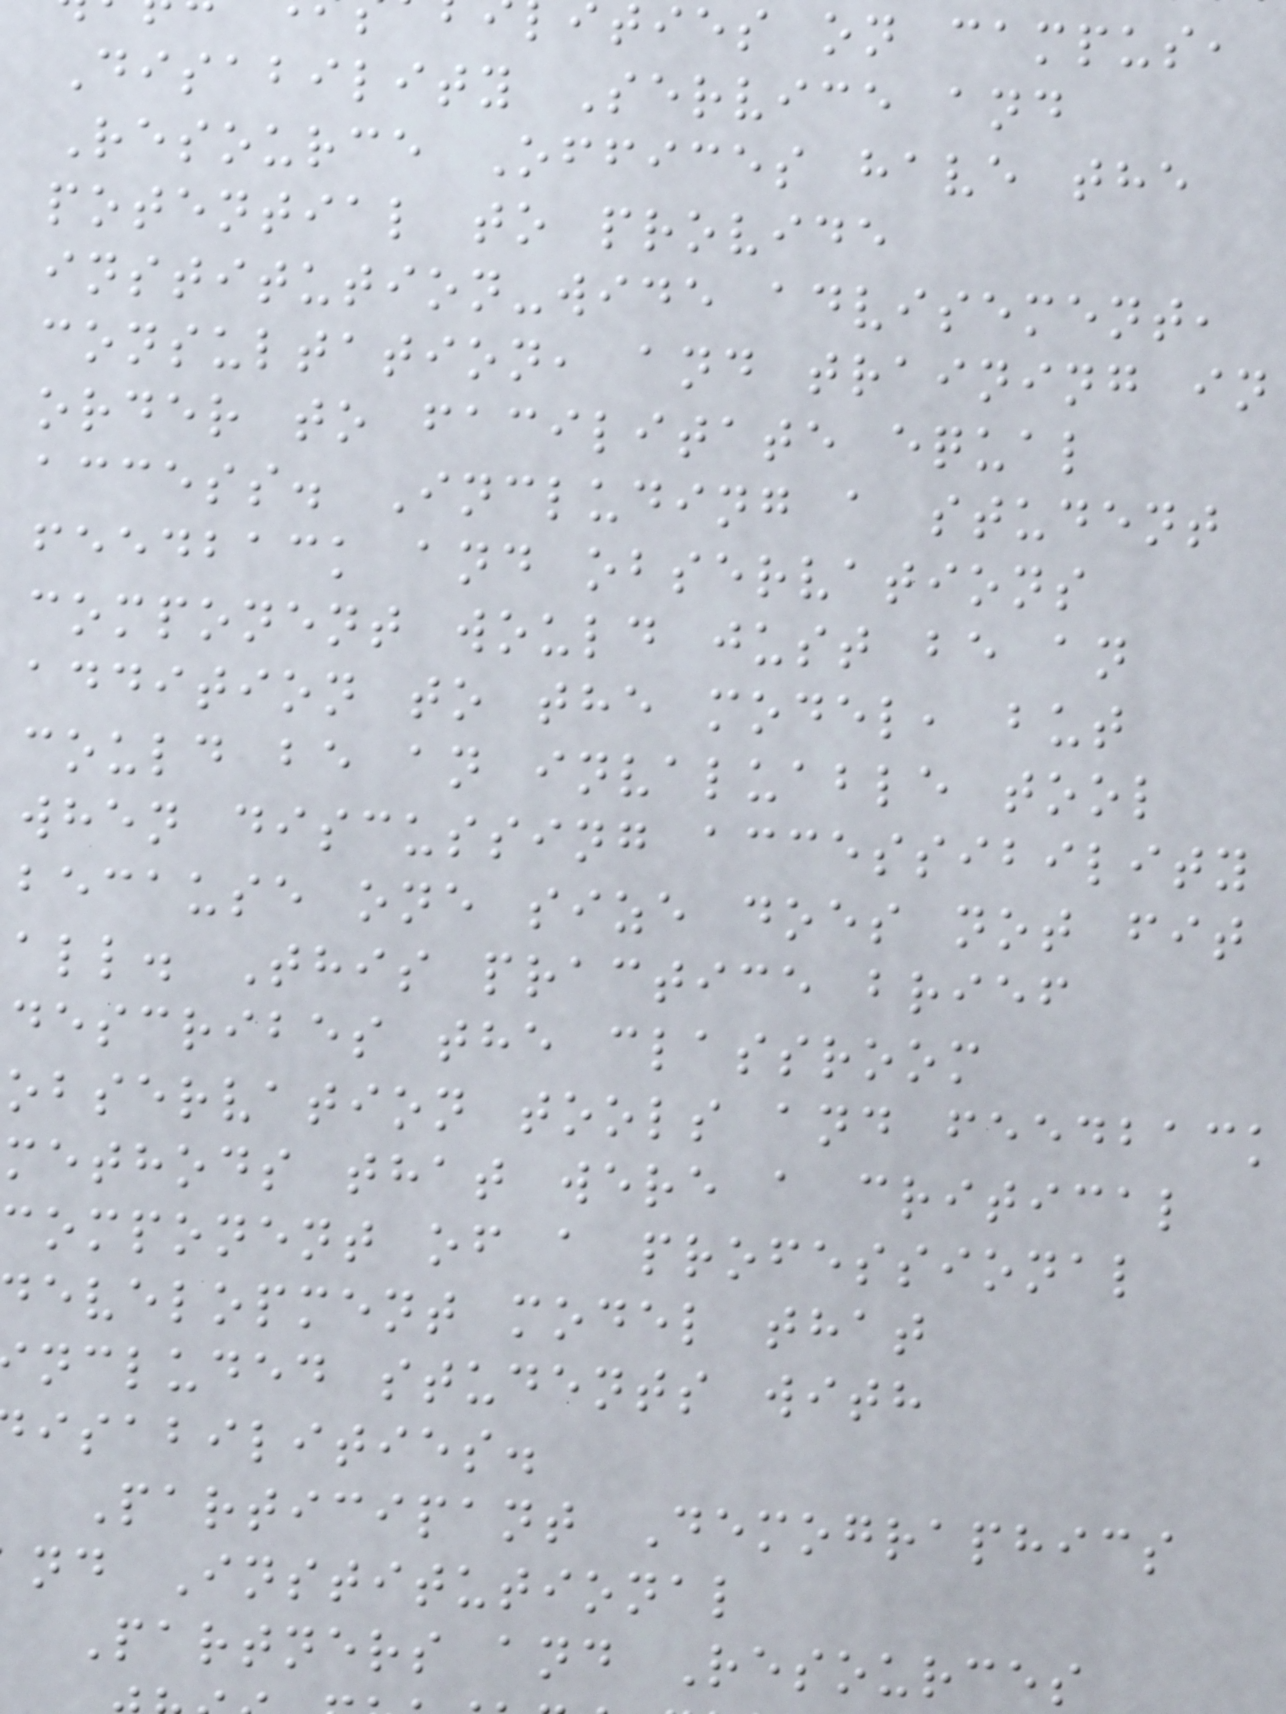ties on campus,
Disability Service and
Resource Offices have the
potential to provide
institution-wide advisement,
consultation, and training in
order to facilitate equal
access. Including a student
feedback and observations
component would just be an
addition to the model, but
could be an invaluable tool
when discussing accessibility
because one size does not fit
all. This practice brief
describes the classroom
observation tools and feedback
methods that were a critical
component of a professional
evelopment model that
ncluded students with
isabilities.
Participant Demographics
nd Institutional
Partners and Resources
